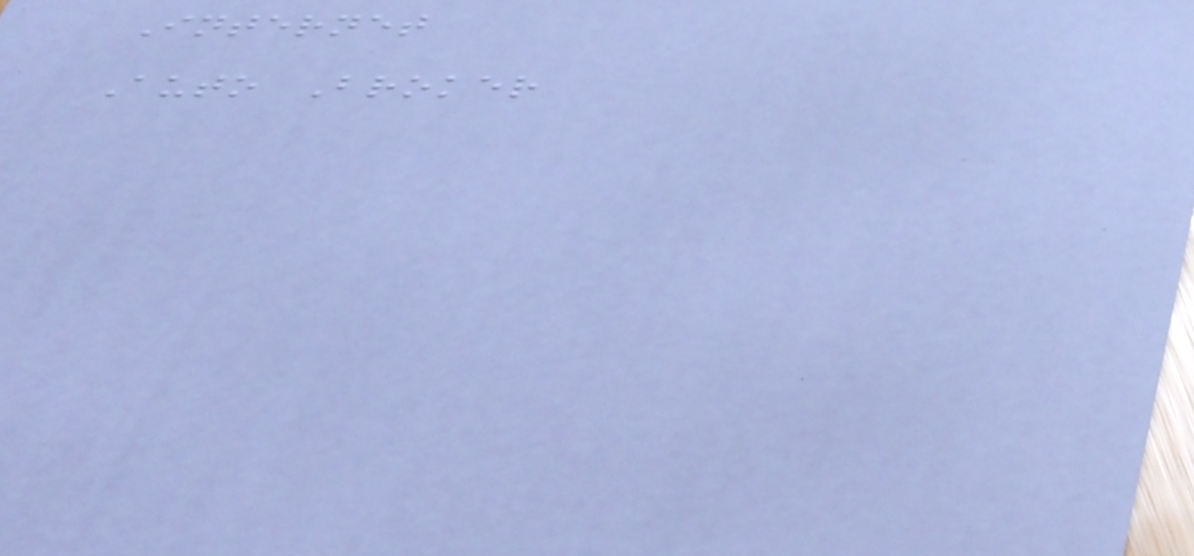Internet
Auto Broker
